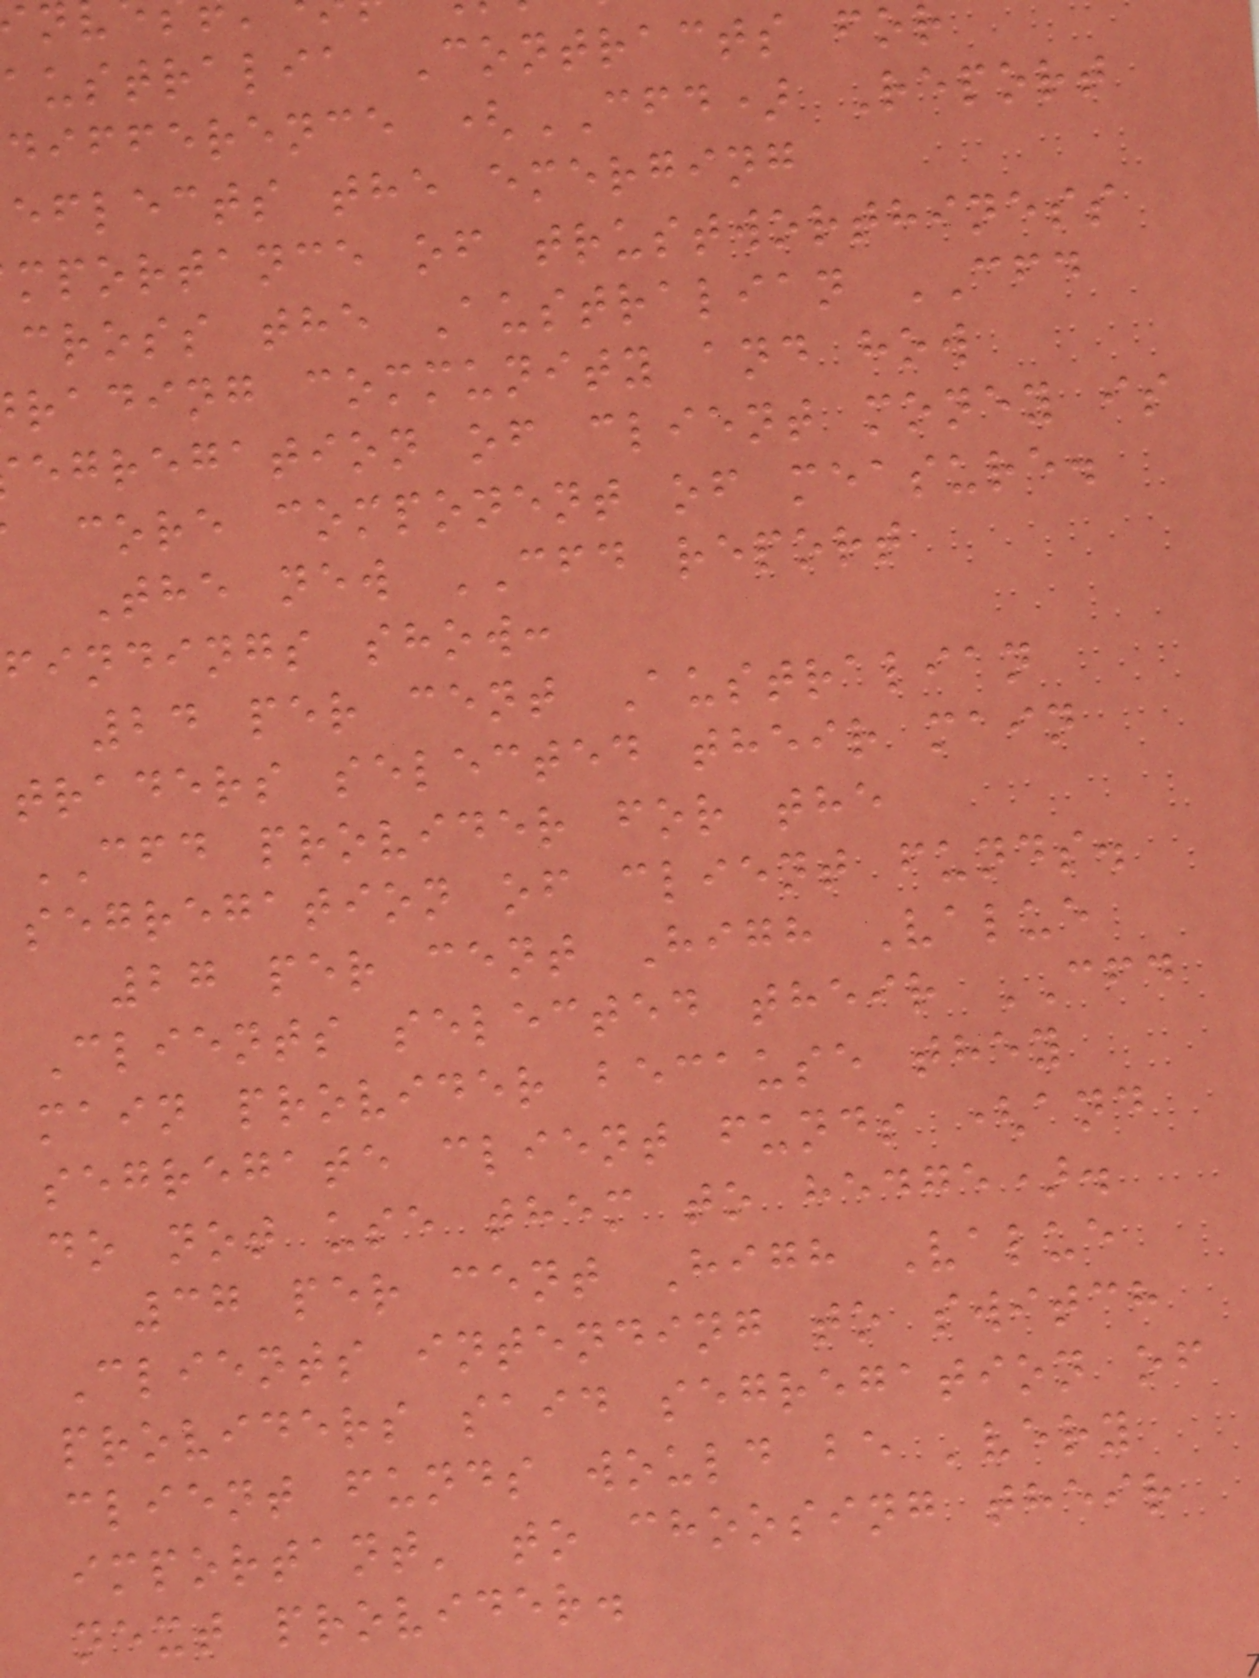australia Contracts for
difference (CFD) Report
eflects the emerging
mportance of trustworthiness
cross the Australian CFD
rading community and how
egregation of client money is
core component of measure.
The new CFD report
findings show:
24 per cent Australian
traders selected their main
CFD provider for the
segregation of client funds.
27 per cent High Value
Clients selected their CFD
main provider because they
segregate client funds (and
do not use them to hedge).
37 per cent High Value
Clients intending to switch
providers said segregation of
client funds would be 'very
important' to choosing their
next provider.
